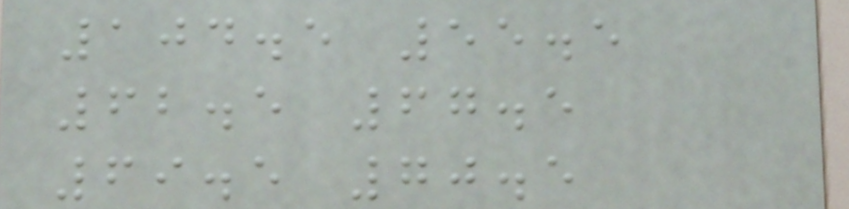104.5 55.5
62.5 67.5
69.5 70.5
